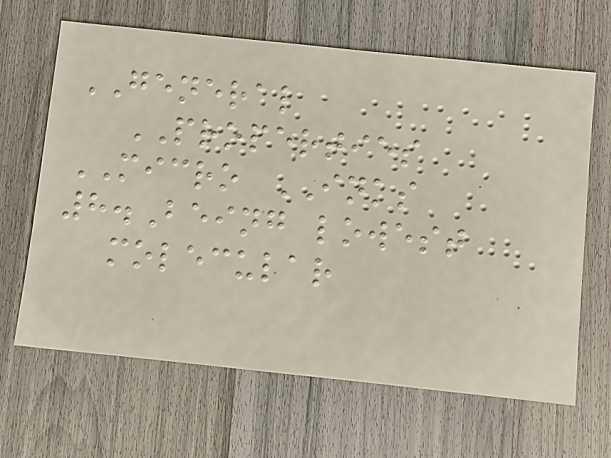GENERAL
PROPERTIES
MICRO INKS
8.Being lowest
molecular
